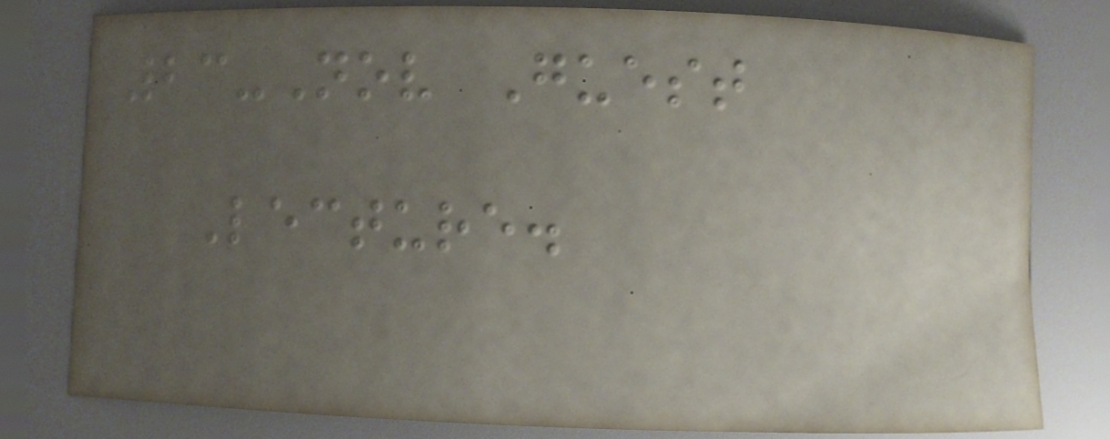23-Nov Guest
Lecture.
